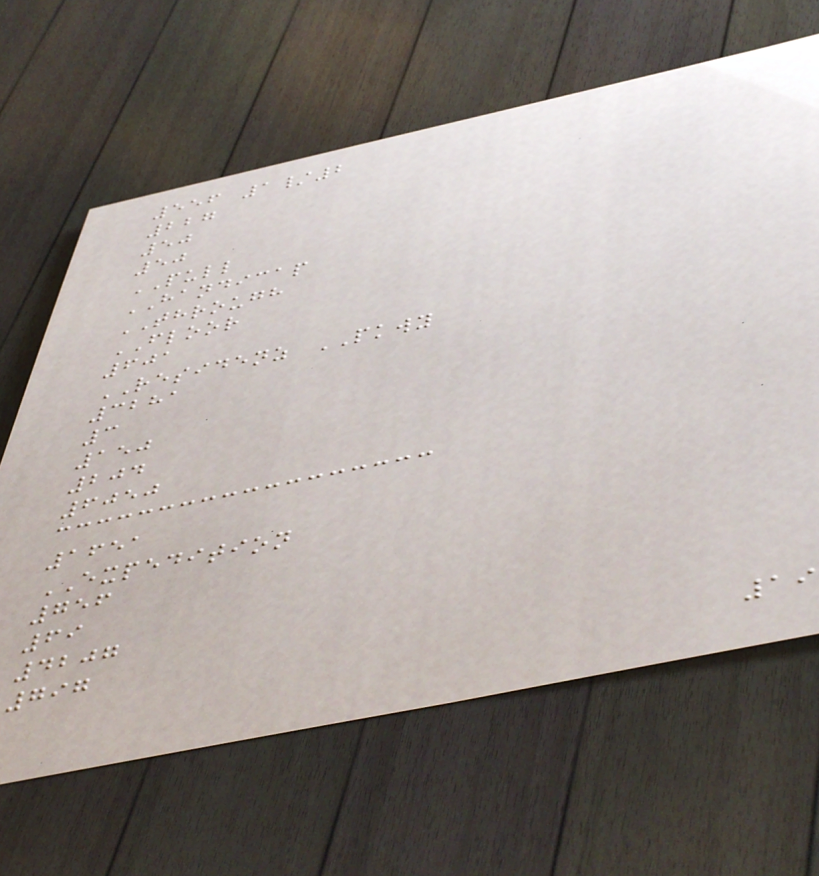556 1/2
227
50
50
PULL
HANDICAP
THROUGH
FLOOR
601
RESIDENZ PKWY
3281
3
150
204
6050
1651
EXPEDITION
756
69
4207
797
19
